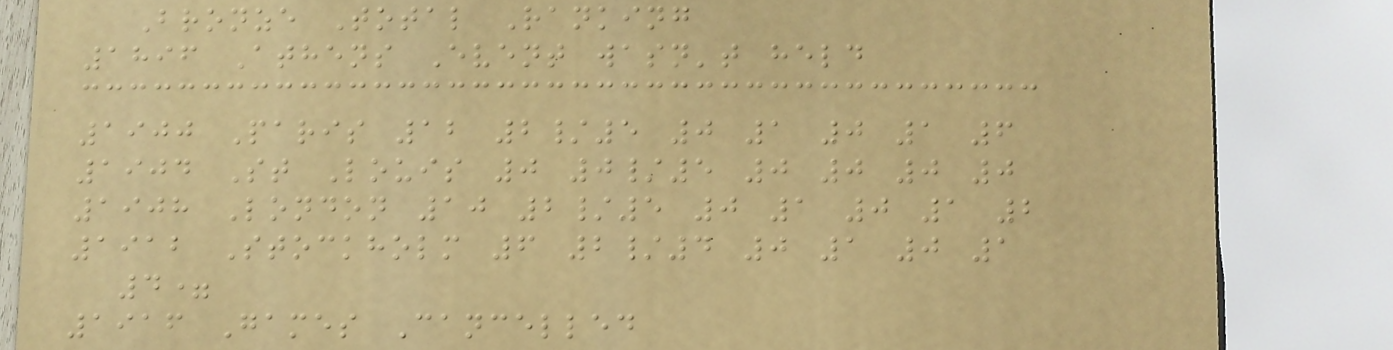Bronze Total Ranking
1896 Athens Event wasn't held
1900 Paris 12 2/5 0 1 0 1 6
1904 St Louis 0 0/5 0 0 0 0
1908 London 10 2/5 0 1 0 1 2
1912 Stockholm 6 2/4 0 1 0 1
4=
1916 Games Cancelled
